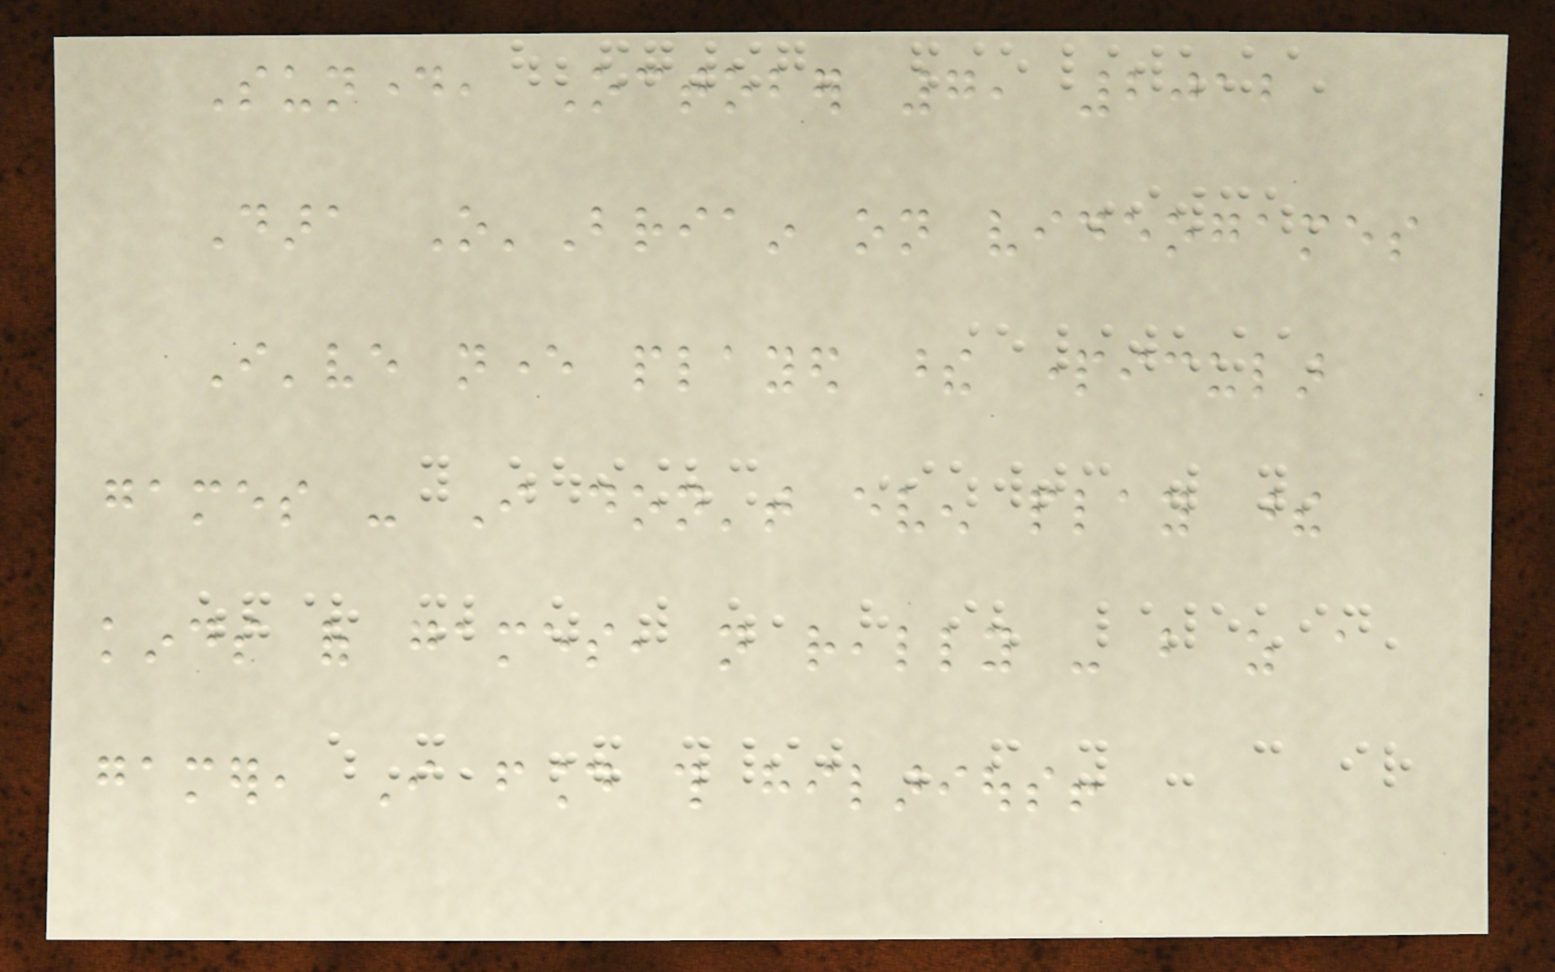Sunday, October 7, 2012
Dara O'Briain on videogames
I've never played these particular
games - I don't even play these
kinds of games, not really - but as a
gamer, I found this hilarious!
